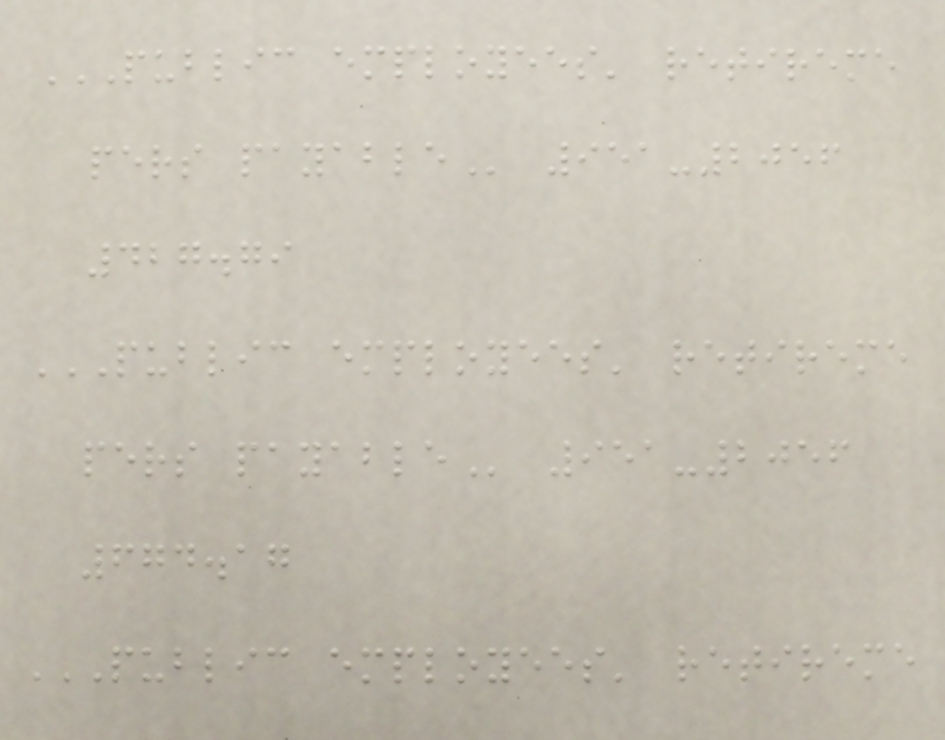PUBLIC EMPLOYEES' RETIREME
PERS PAYABLE 951-2056
427.79
PUBLIC EMPLOYEES' RETIREME
PERS PAYABLE 951-2056
674.17
PUBLIC EMPLOYEES' RETIREME
